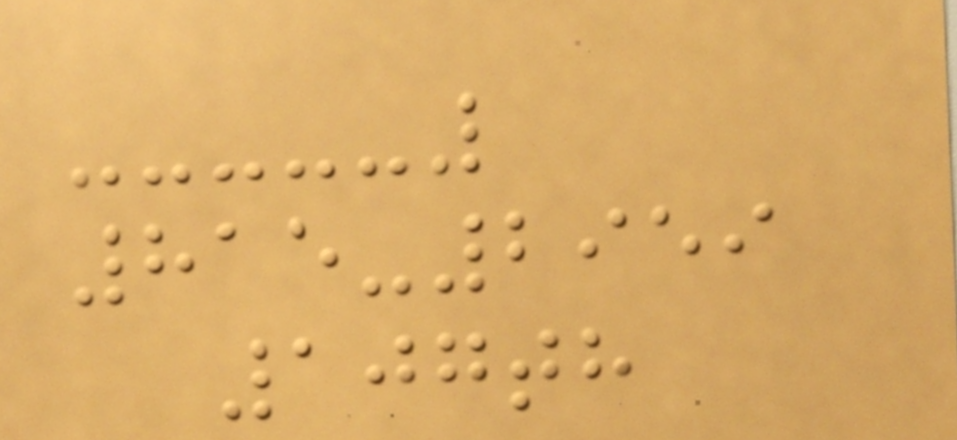815-2959
107th
